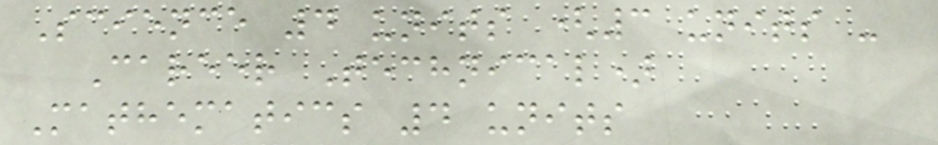Science 4 units (3 units -
Career Technical)
Mathematics 4 units
